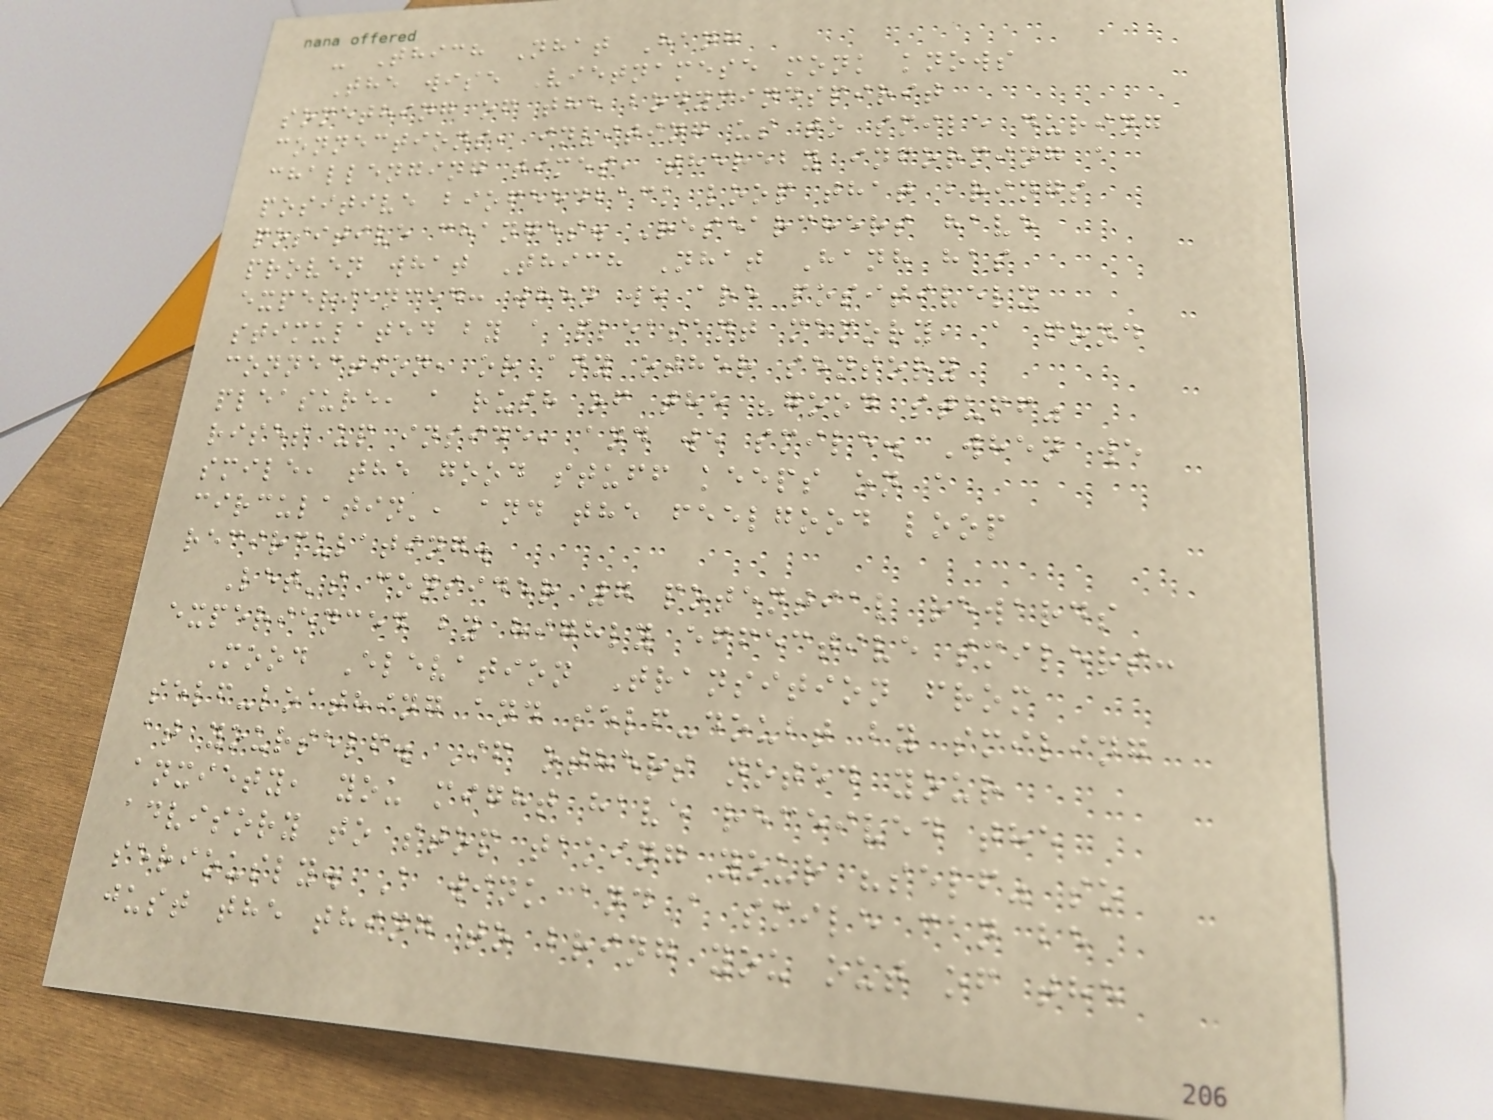- Thich Nhat Hanh
The wise Vietnamese monk knows
something of the bodymindspirit
connections, inviting us to smile during
challenging times, thereby informing a
positive biofeedback loop that brings
positive changes. Researchers have
proven what Thich Nhat Hanh has
experienced: when we are positively
stimulated by a pleasant memory, a fond
connection, or any other sensory
pleasure, a rush of the "good stuff"
rises up inside, and we smile. When we
smile, the good stuff keeps on a
circulatin', and the feelgood loop
recirculating.
Let's consider 7 potential rewards
experienced by highly effective smilers:
Mood Elevation Transition from
self-loathing and self-doubt by smiling
at yourself. If others noted your
anxiety, you might have received the
advisory to stop taking your "self" so
seriously. A wink and a smile can be
just the thing to bring you out of the
